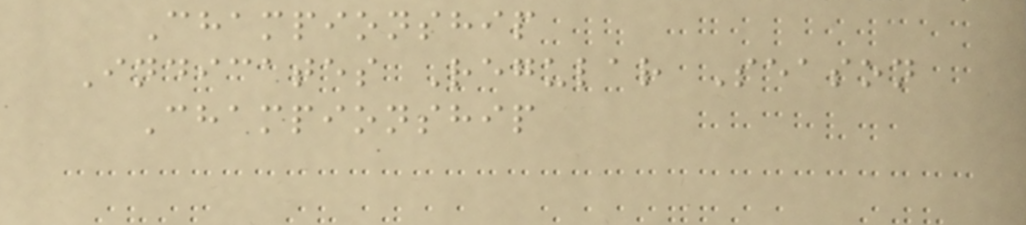Championship
Indicates Regular Season
Championship
